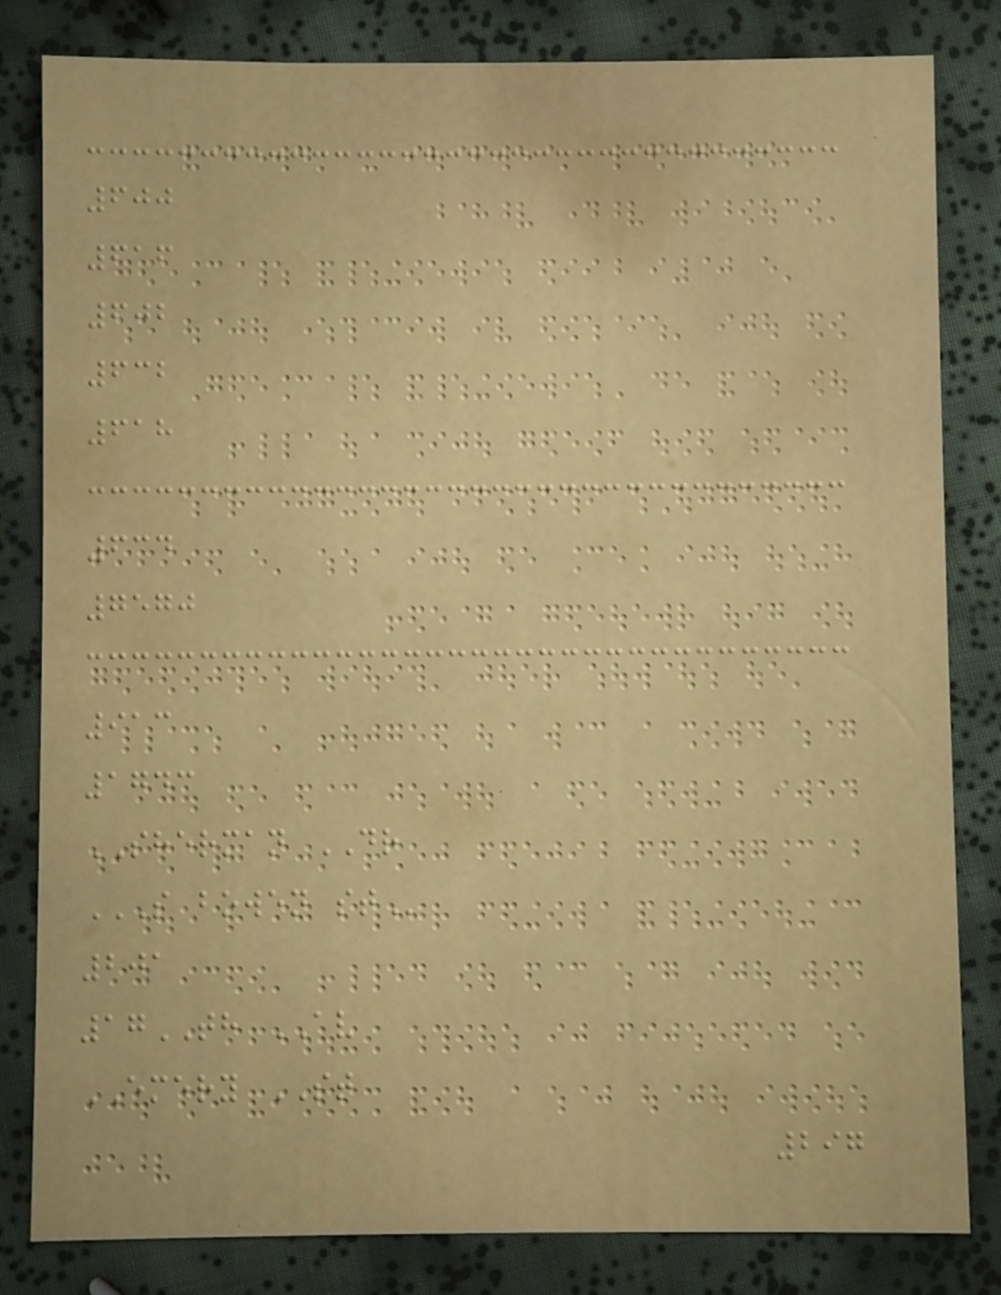600
616
602
632
618
634
7570
913
1743
SHERMAN DR
S BOWEN ST
201
17TH AV
EMERY ST
297
